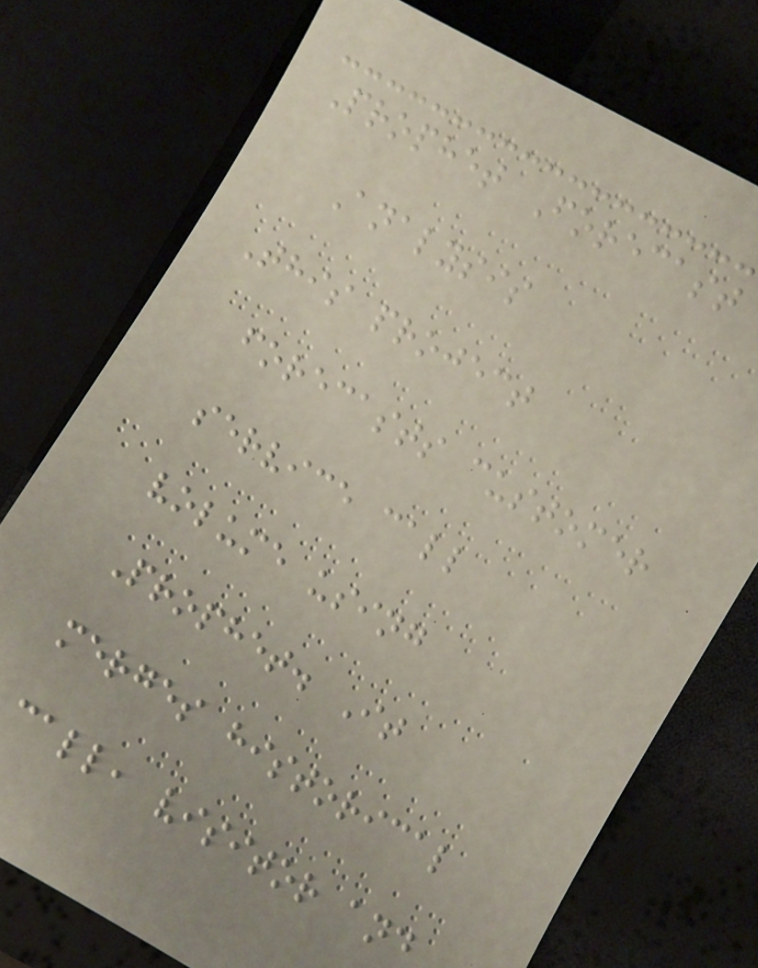Prophet Forecast
Analysis
This project
forecasts customer
service call
volume using
Prophet. It
merges historical
call, visitor and
